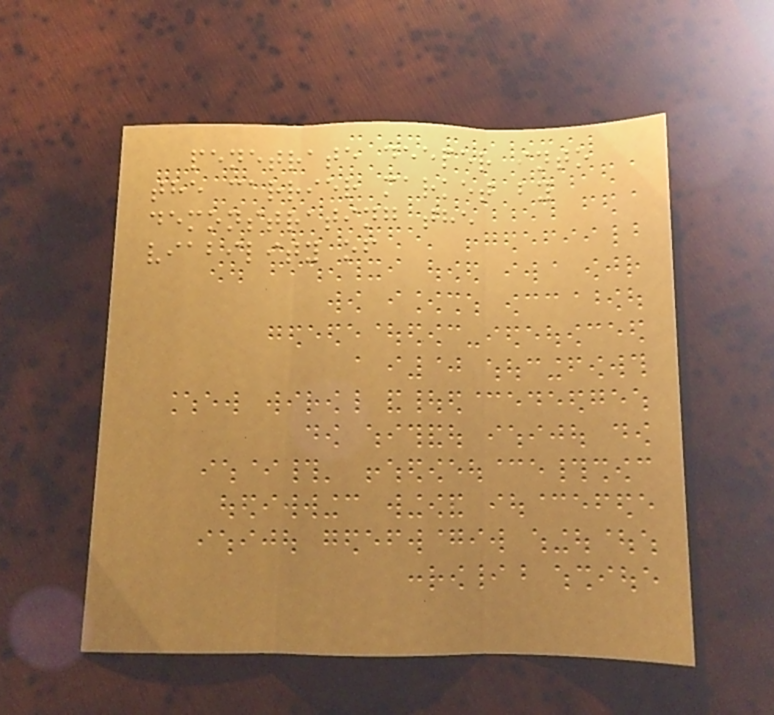penetrate deeper into
the carrier market by
demonstrating the
viability of
